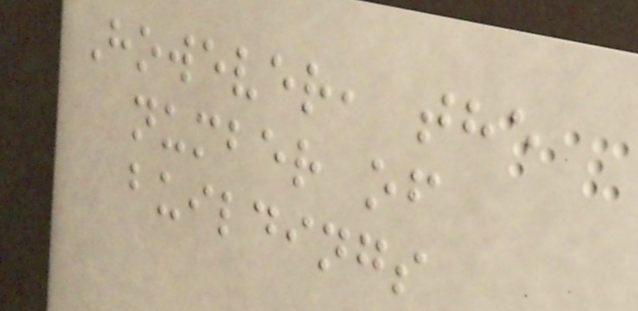However, the
number of
buildings
